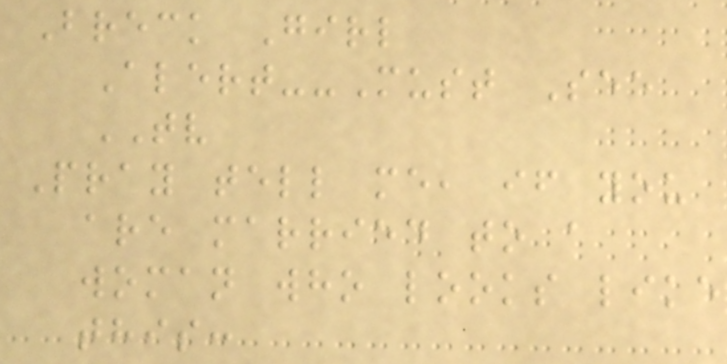Breck Girl
Alert--Must See
TV
Pray tell me, if you
are married to a
woman who looks like
this:
